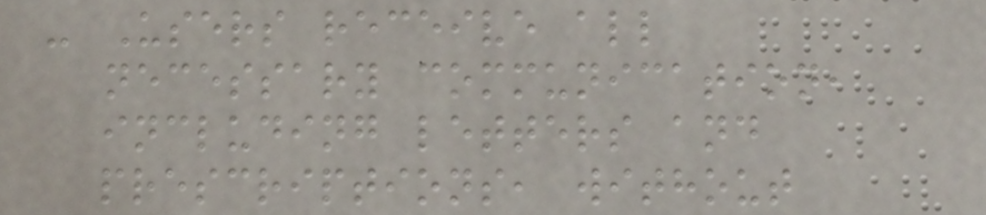- Users receive all
necessary communication,
including letters and
prescriptions, without
